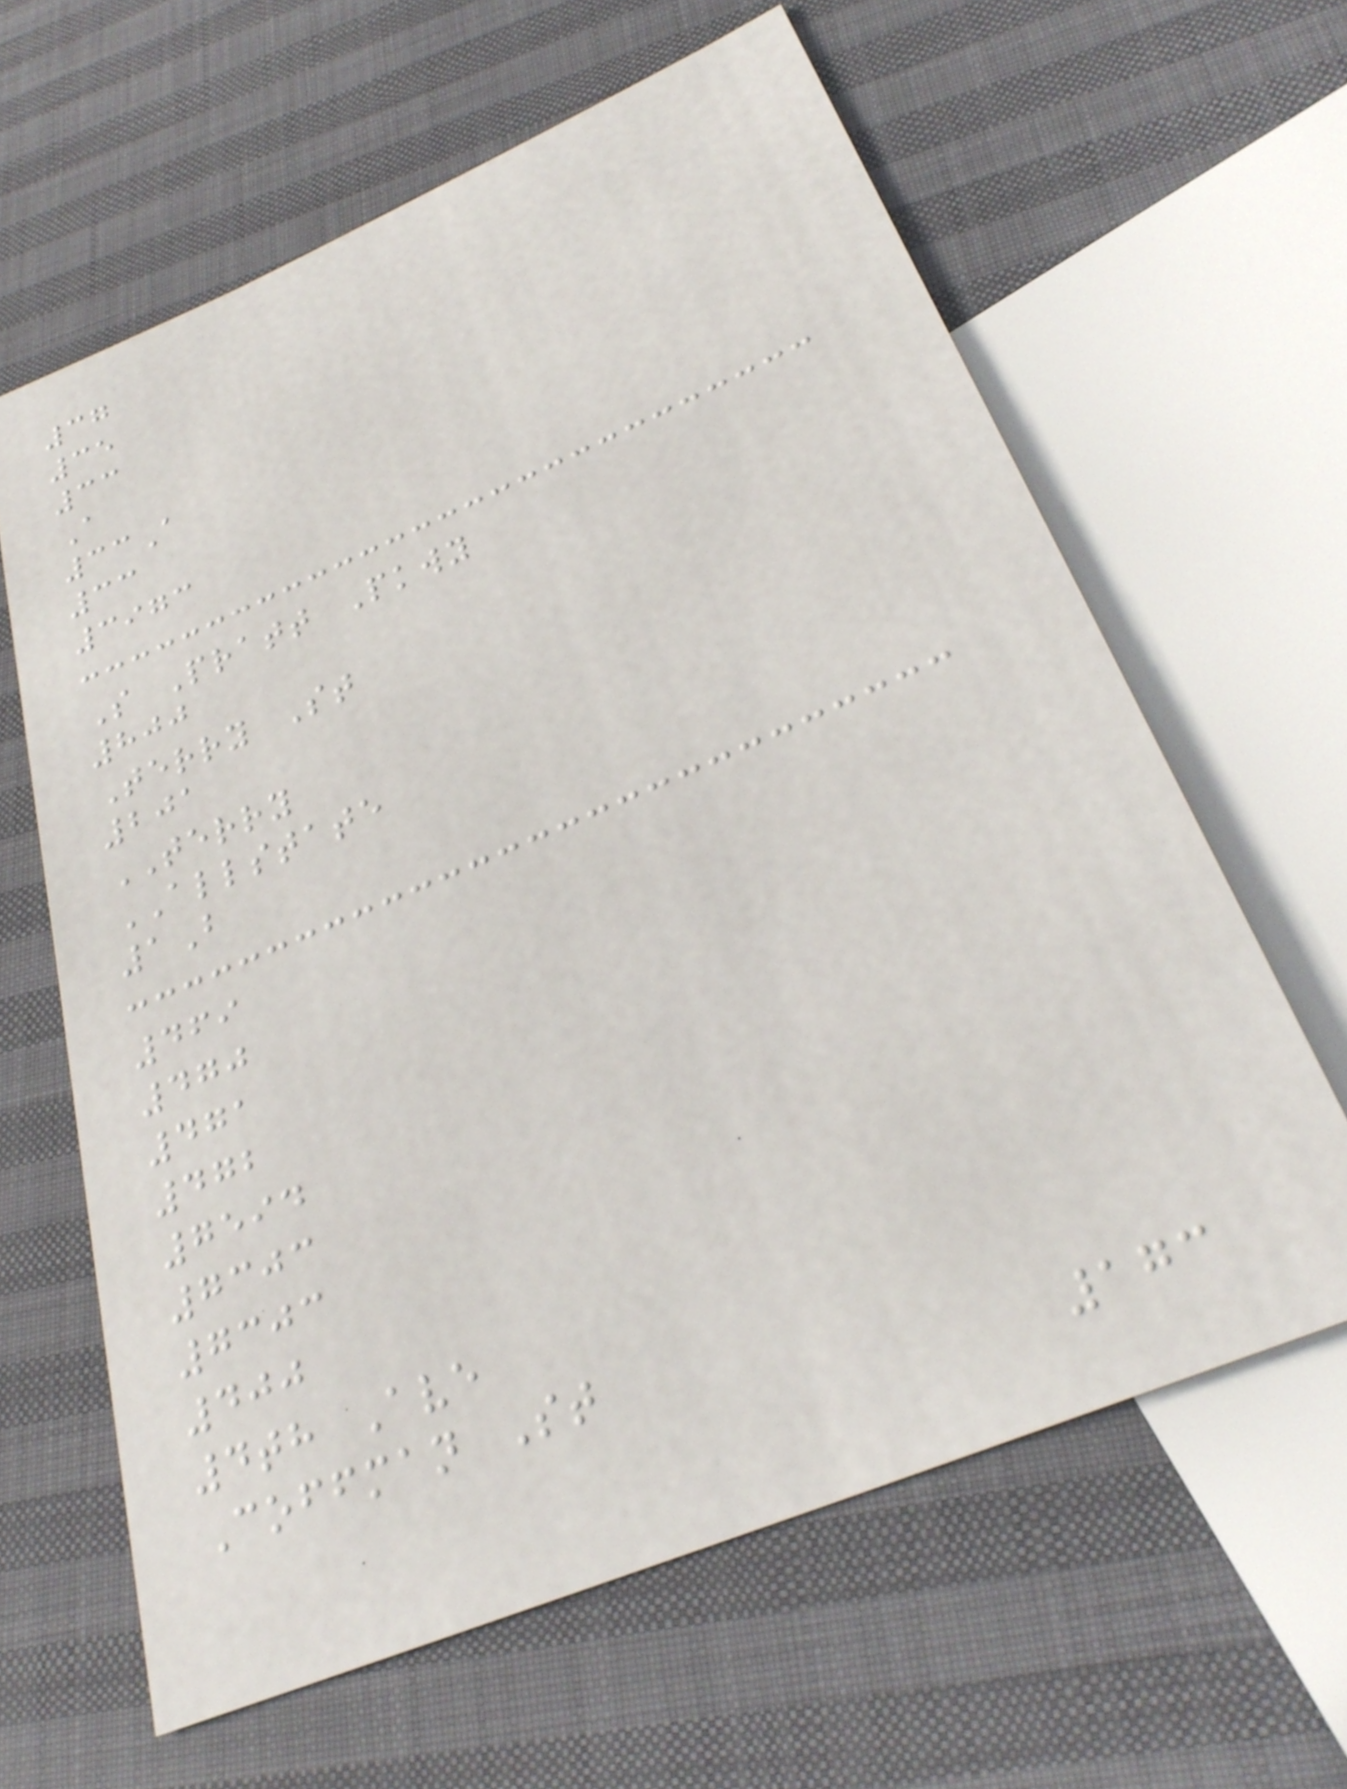37
35
33
A
33A
33
3973
S Pratt Pkwy
800
Terry St
201
TERRY
ALLSTATE
1B
469
470
471
472
7594
7303
7303
400
4th Ave
Coffman St
173
